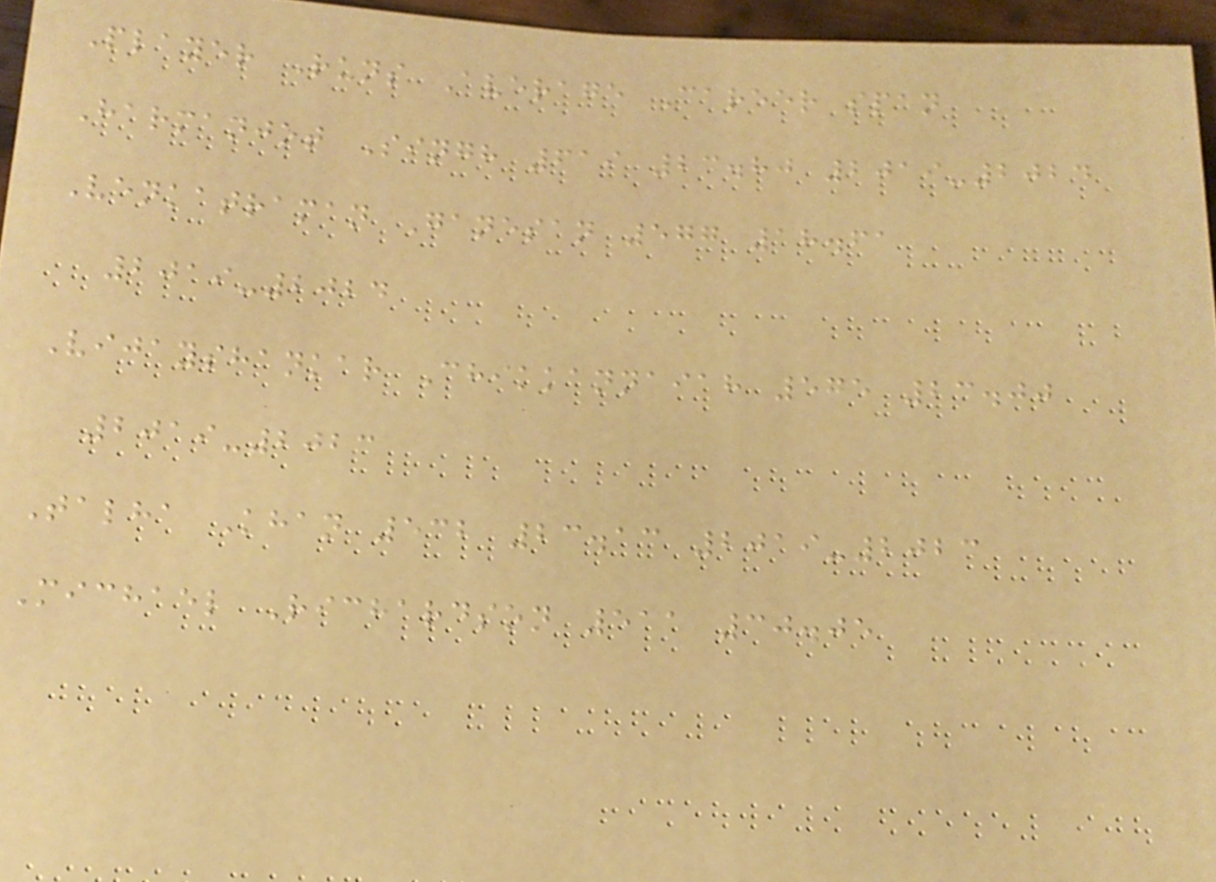Player Runs Average Career span
Harmanjot Singh 619 23.80 2019-2024
Venkatraman Ganesan 577 18.61
2019-2024
Vijayshankar Chikkannaiah 575 23.00
2019-2023
Talha Khan 532 23.13 2019-2023
Michael Richardson 511 30.05
